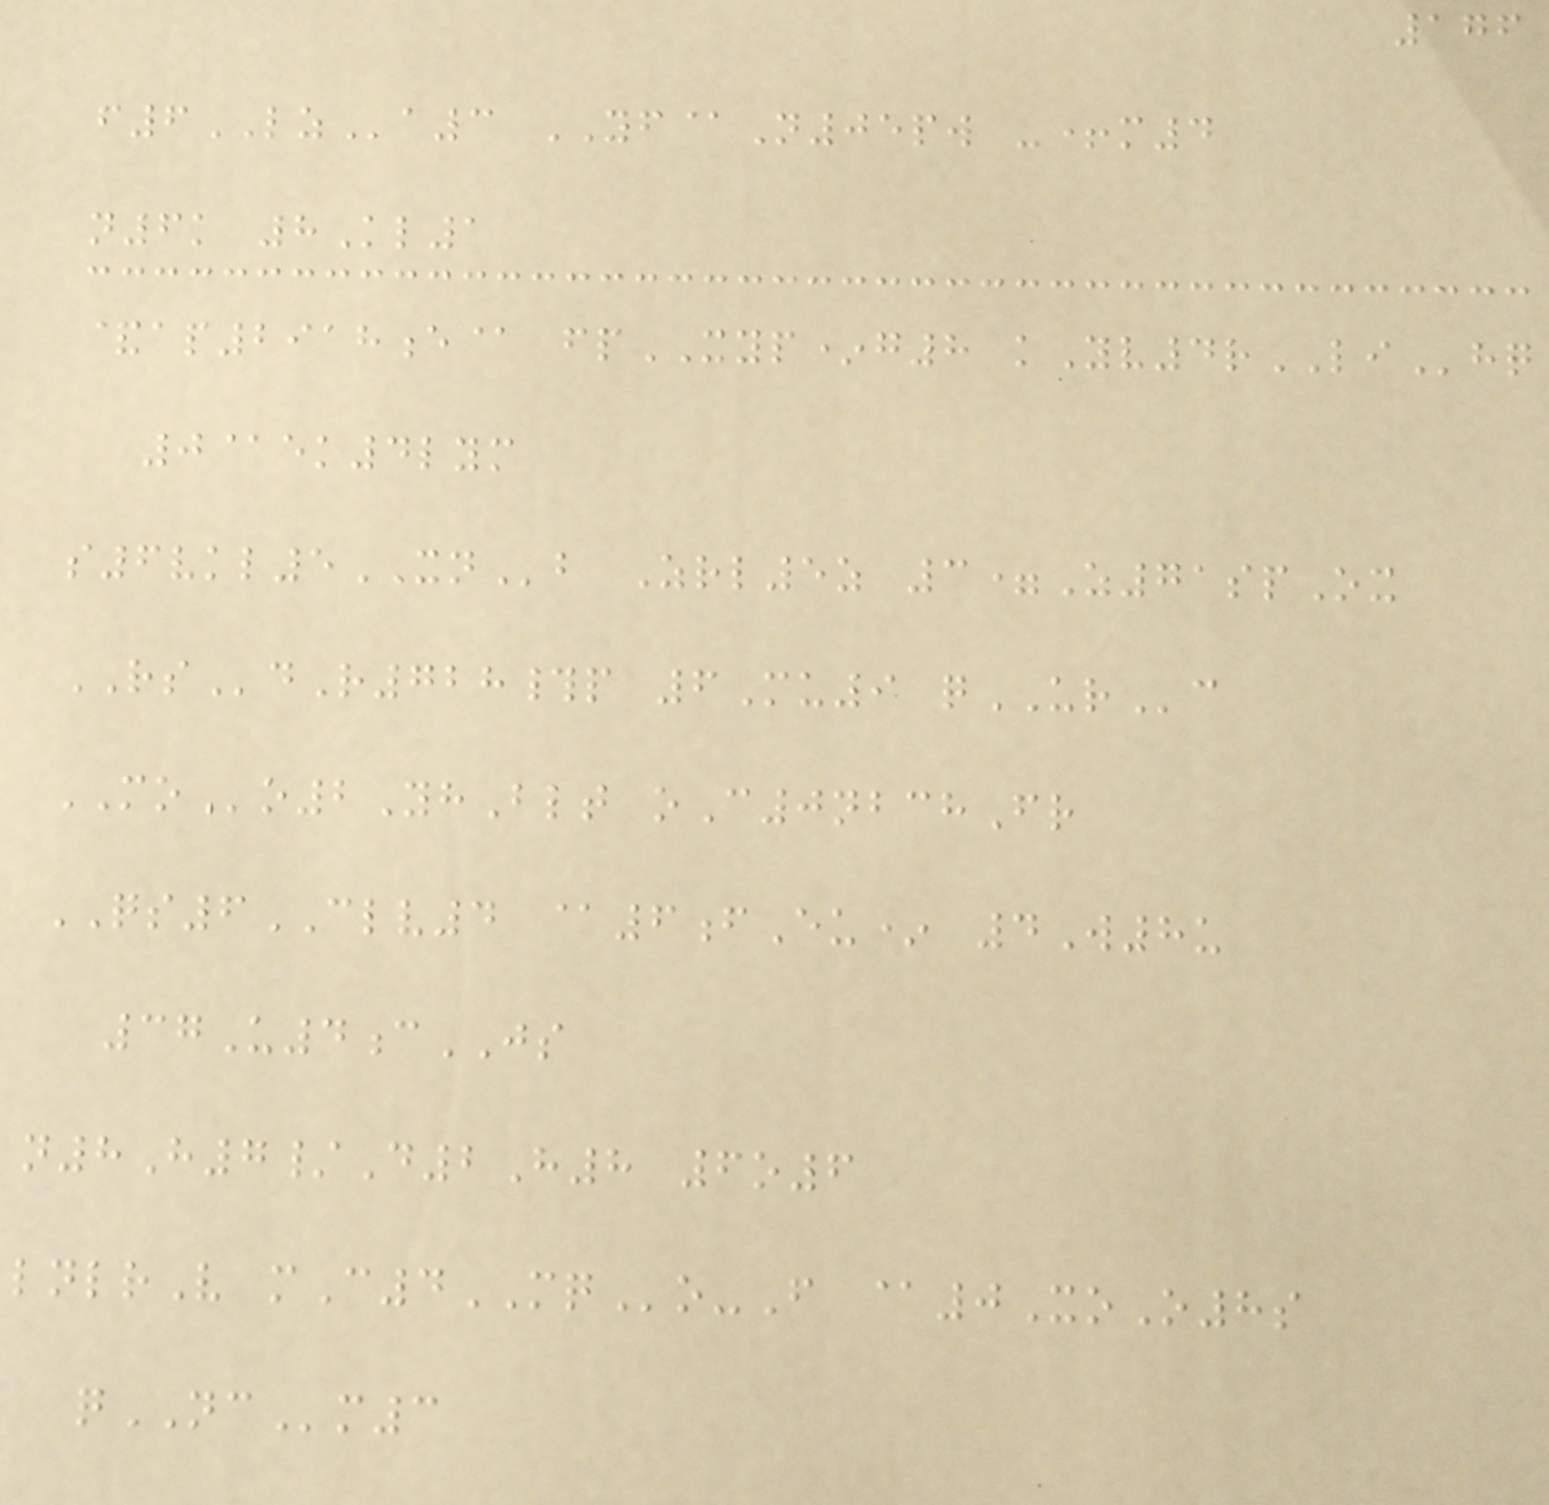176
f6LZa3 YF@N05pw -+m4
n6k 8Kl1
&ap2918e@ fpXYP*g8 kYv4rLIhq
0@ek4lym
s6vkl5XNb Zrl5z 3=Z71spOx
RSdR728#p 6Mu9 qURc
MOo2YhBlt oC0nbchFr
QS6CLV4 @6fEu* 4W8u
37U4cJS
n8H7/D2H8 6o6
lnlrV mC4MQo-F @0XoO8s
qNCm3
